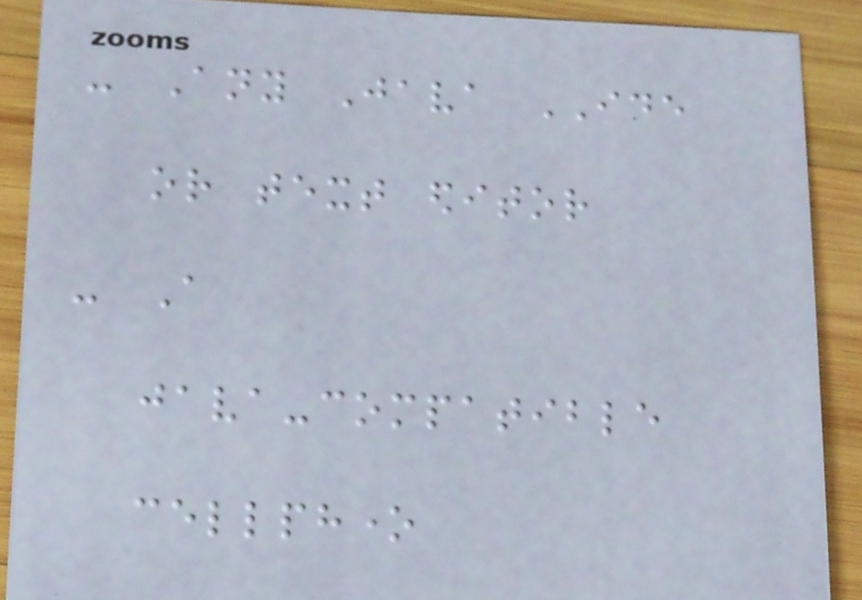- Any Java IDE
or text editor
- A
java-compatible
cellphone
